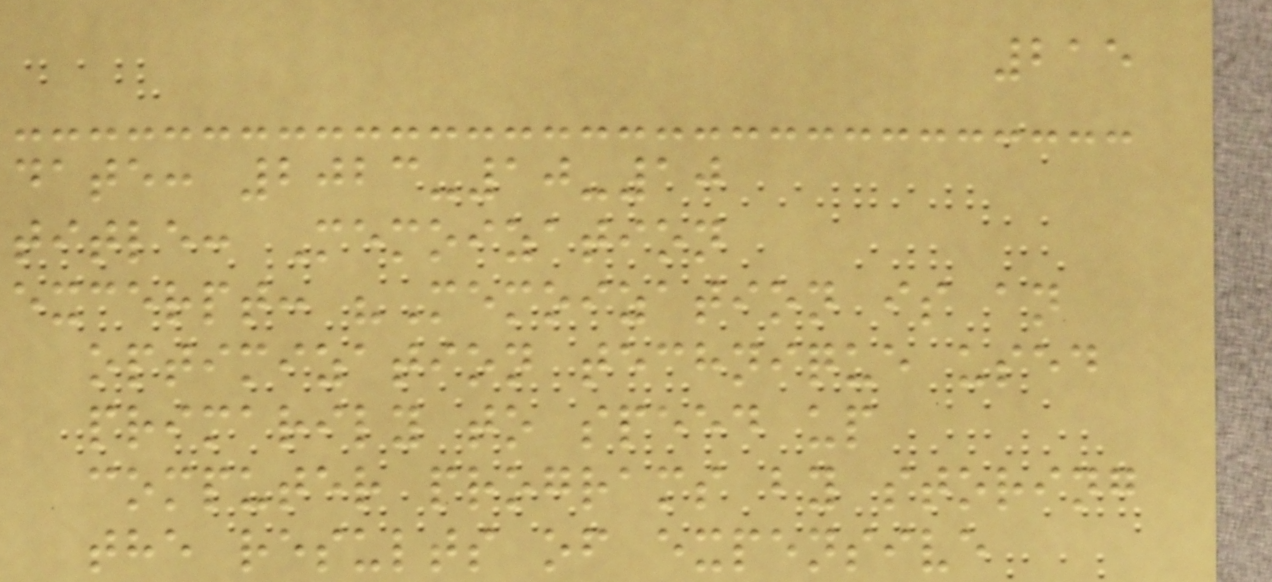215
date: 2023-10-10
title: Memoization
excerpt: "Memoization is an
optimization technique used
primarily to speed up
computer programs by storing
the results of expensive
